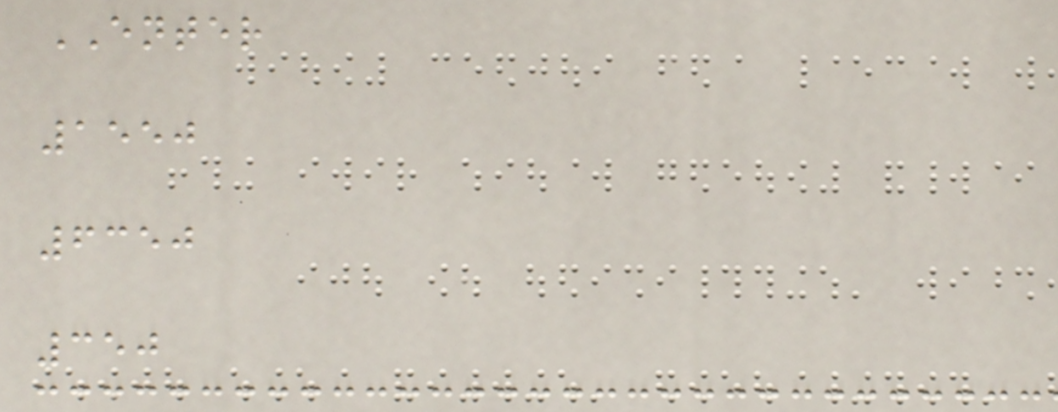ENTER
1550
6350
350
